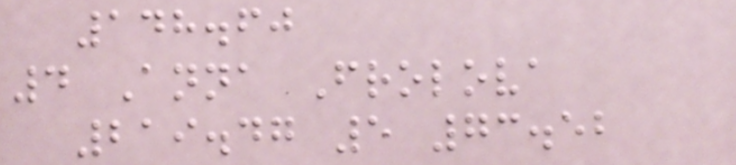148.60
4 Anna Frolova
219.47 5 73.52
